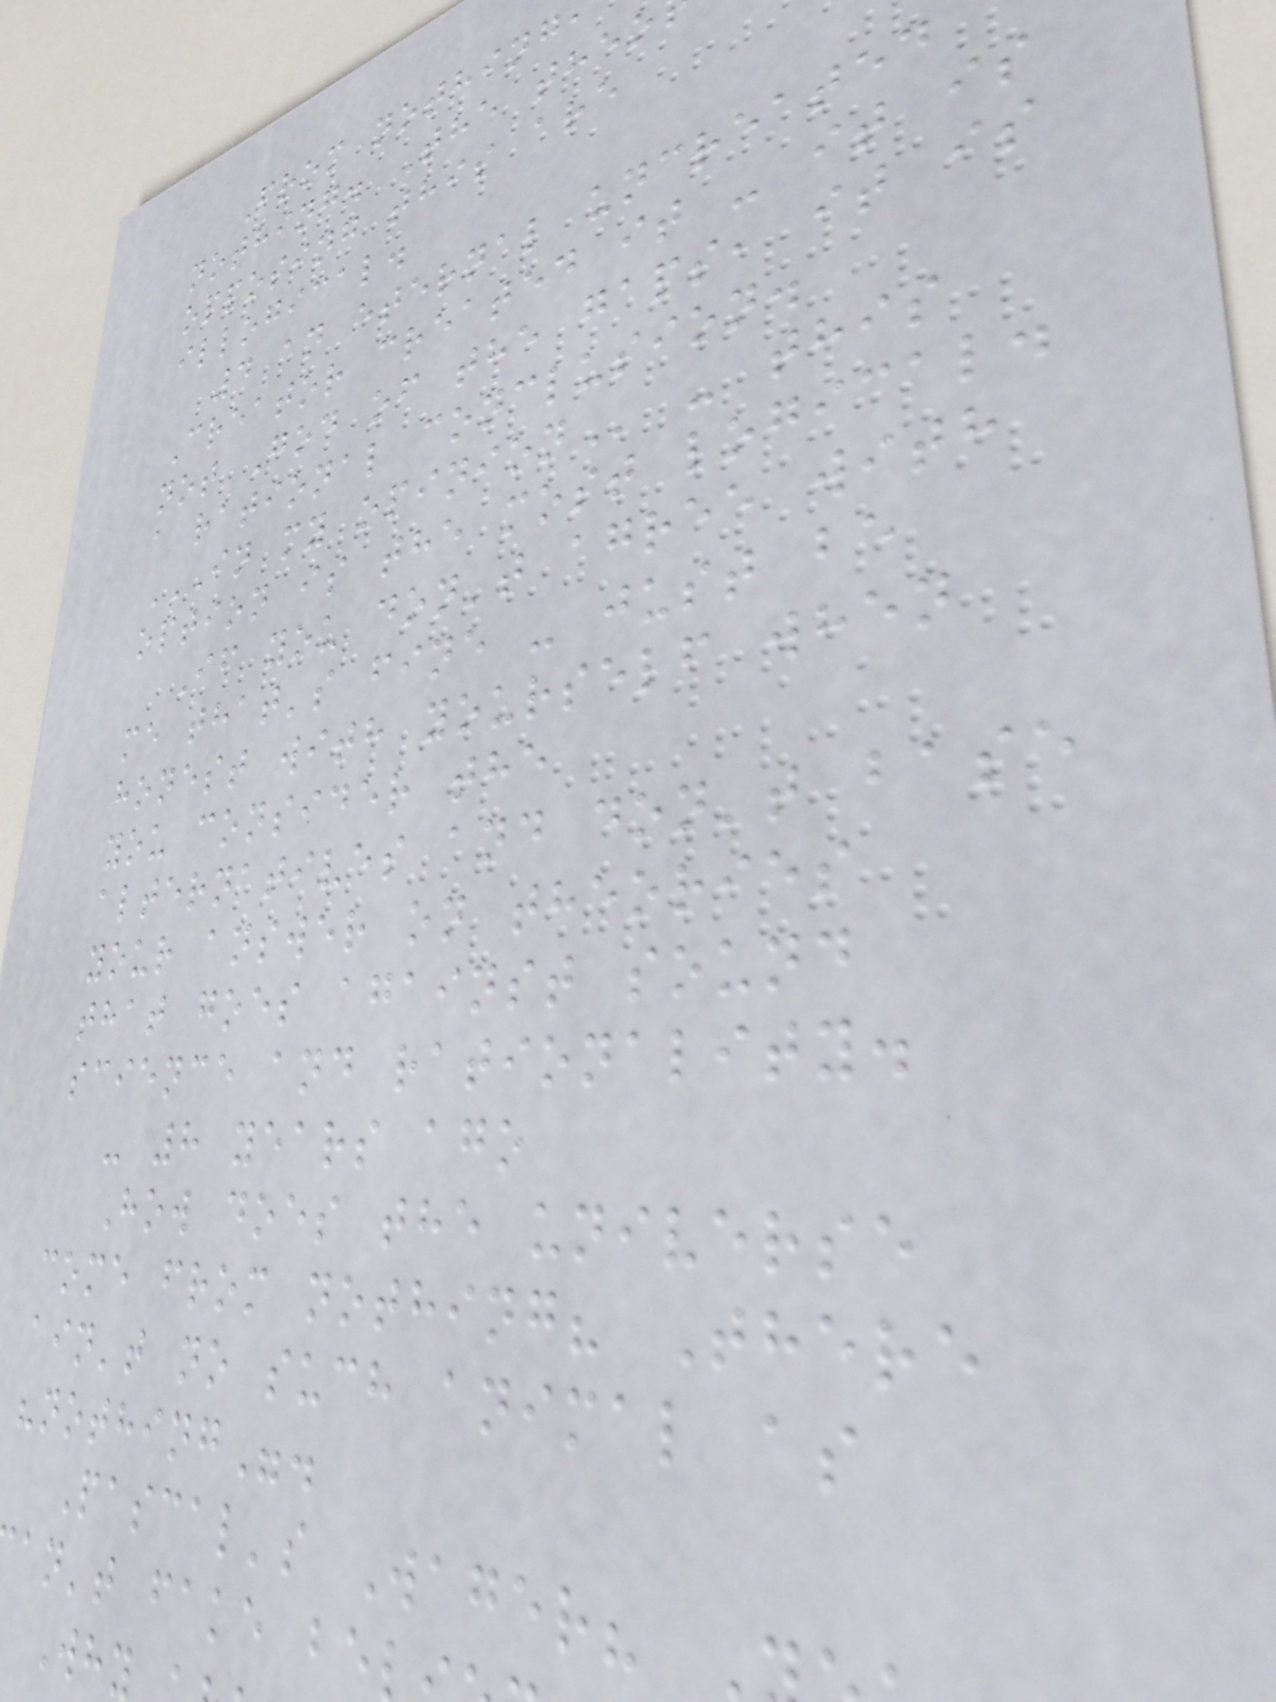From nothing
nothing. The theo
opposing this are
illogical.
4 an eternal uncreated
Creator created it - it is
not God of the gaps, it is
a rational conclusion.
IN MY OPINION - this
option is the most logical.
If you don't agree with
me that's fine - just be
honest with yourself when
you consider the
alternatives and don't base
your answer on theories
that goes against sound
science and rationality.
- 8 years ago
How does the universe
come from nothing? There
ain't no such animal as
"nothing".
Pascal's Wager?
an't fake be
